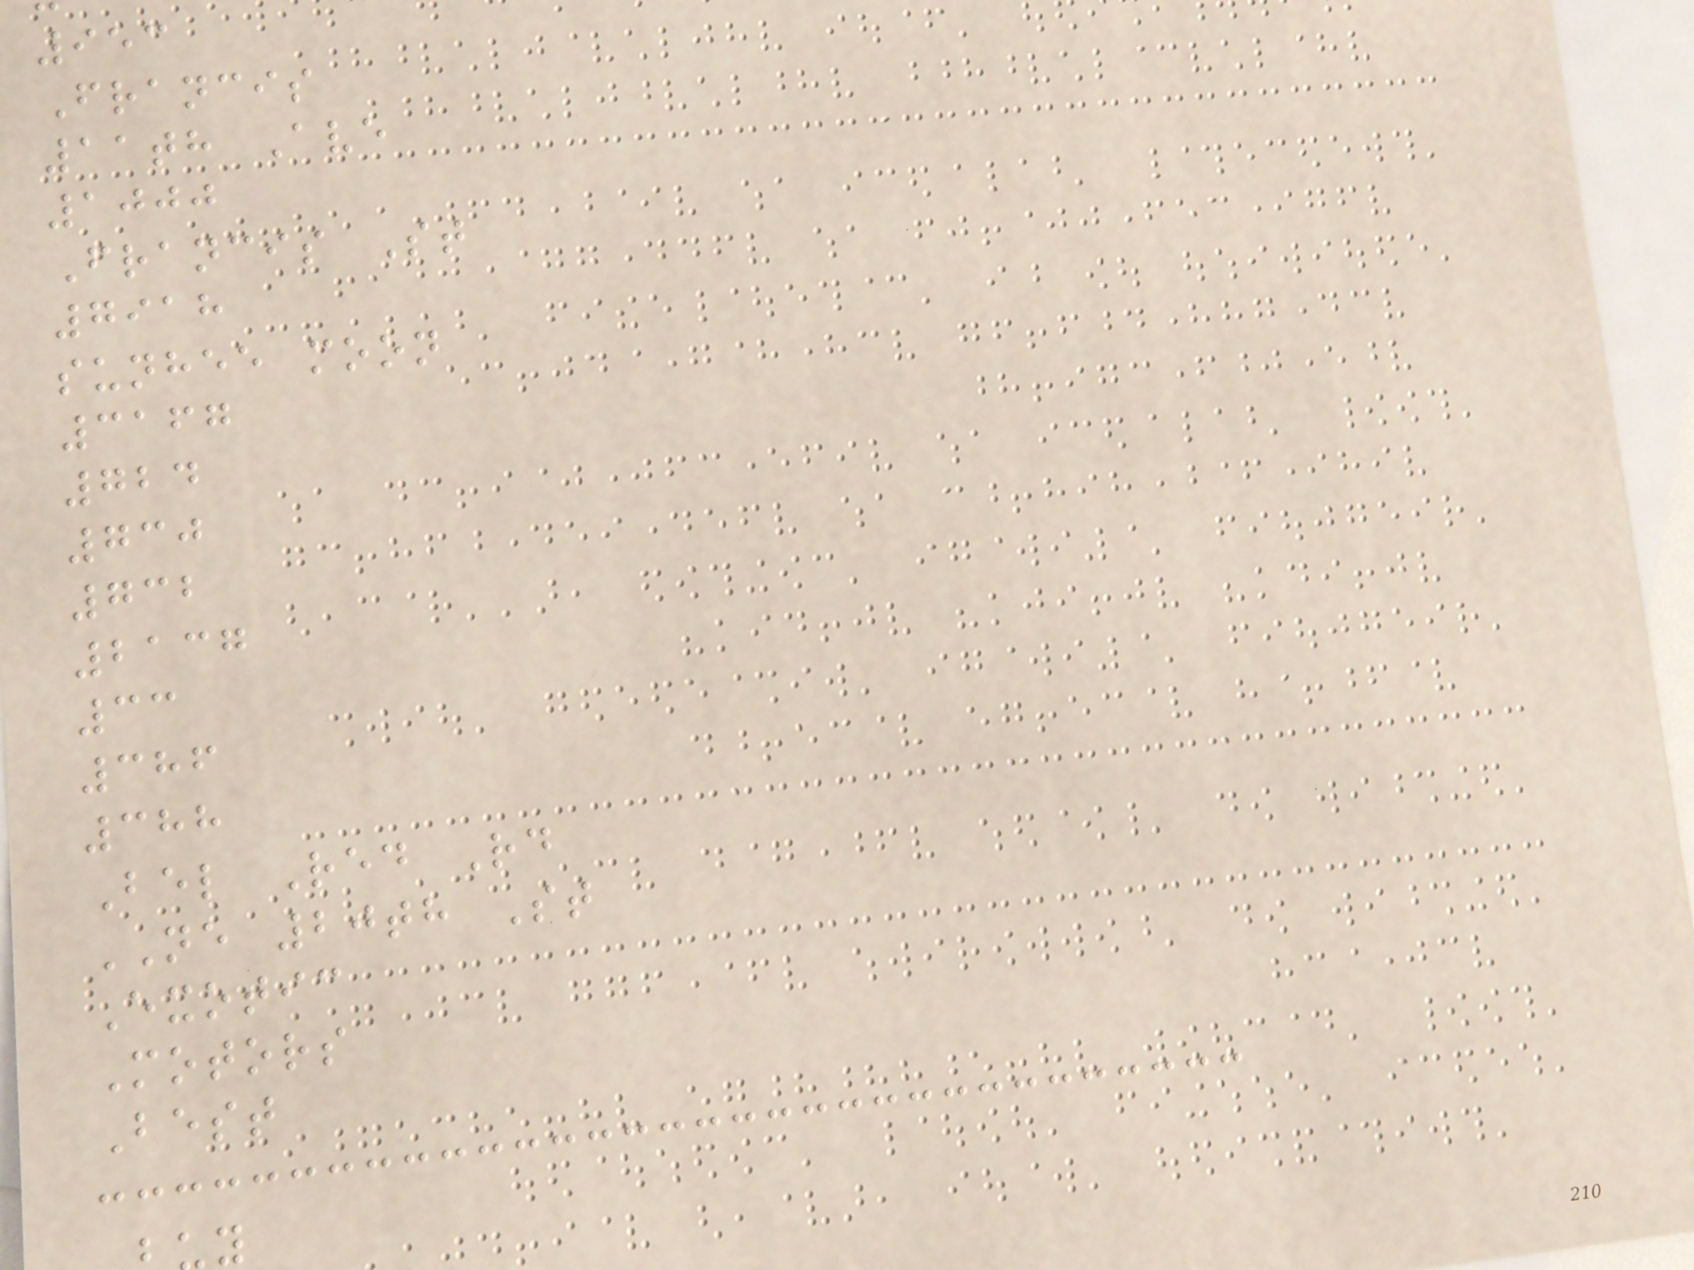953
Francis
11th Ave
1000
Francis St
7918
sunhee moon
3167
724
730
732
2137
33
386
388
Bel Red Rd
NE 20th St
Exotic
Motors
Best
